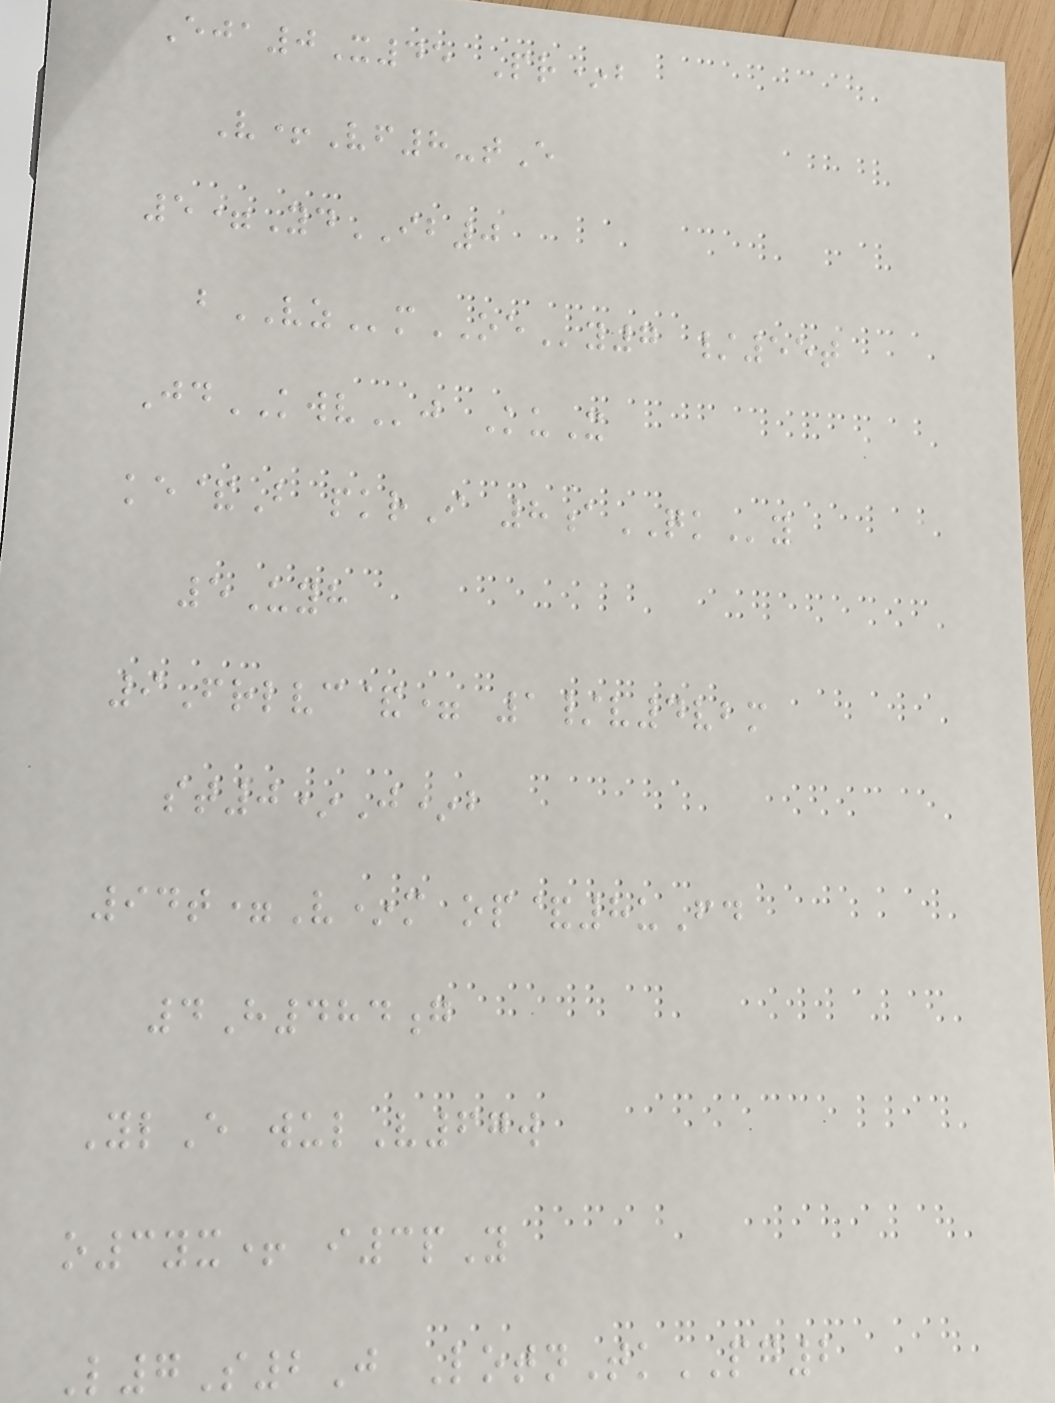Eja0X45 Pr*b
V+Vf8-tE
5=YdIB0
bVZmOEy7 /55t
JdKWVj KuX
ke&B pkrI 8aQKy
5Uyh
9Frlvc&= 1/v4vbm
st0*J*b
94t=V*m op&8uFd
4H484g
YlE wulV67w
o3yx+ i3pY
L7S2J LotnTkPG2
